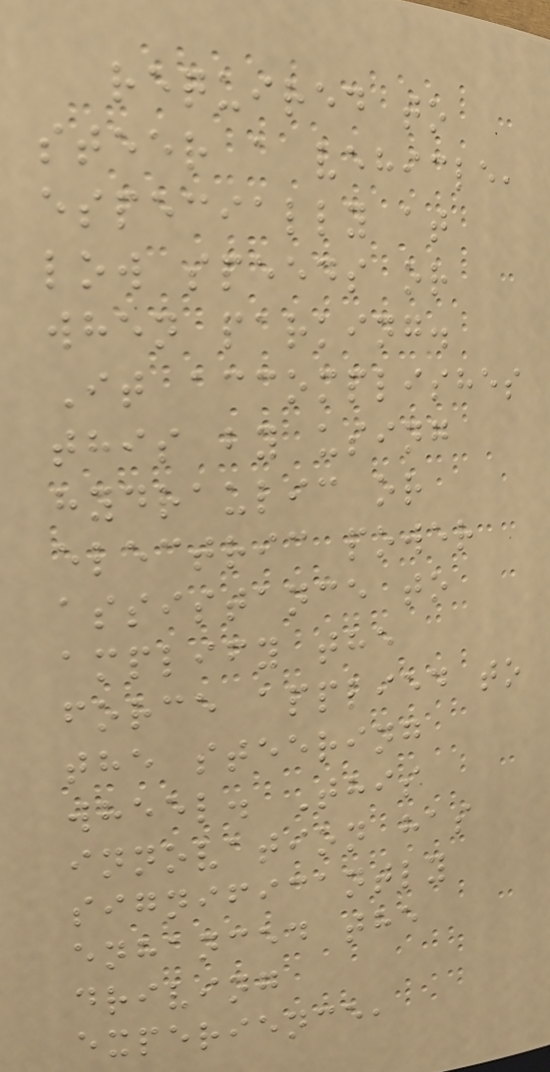required to
steer a vehicle,
especially at
low speeds or
when parking.
It accomplishes
this by using
hydraulic or
electric power
assistance to
amplify the
force applied to
the steering
wheel. This
innovation has
significantly
enhanced the
driving
experience,
